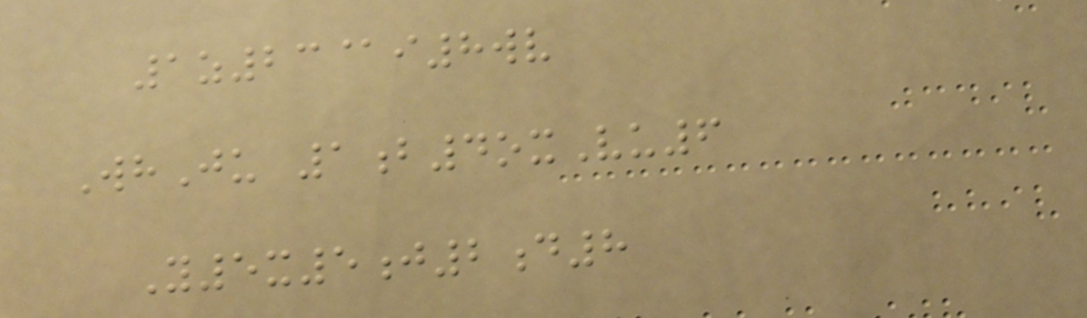1z23@i8wv
WhJu 1b4oxVu6
Y5x5j2d8
